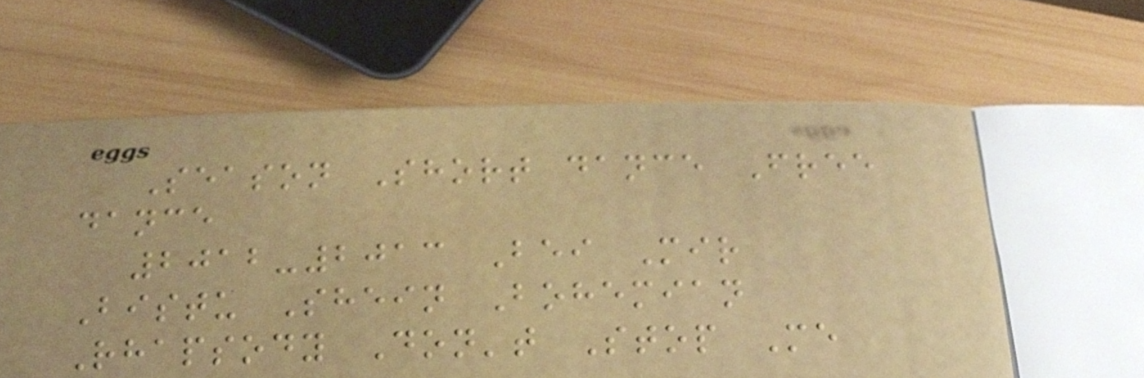Season Short dance Free
dance
2012-2013 Bei Mir
Bistu Shein Bohemian
Rhapsody Don't Stop Me
